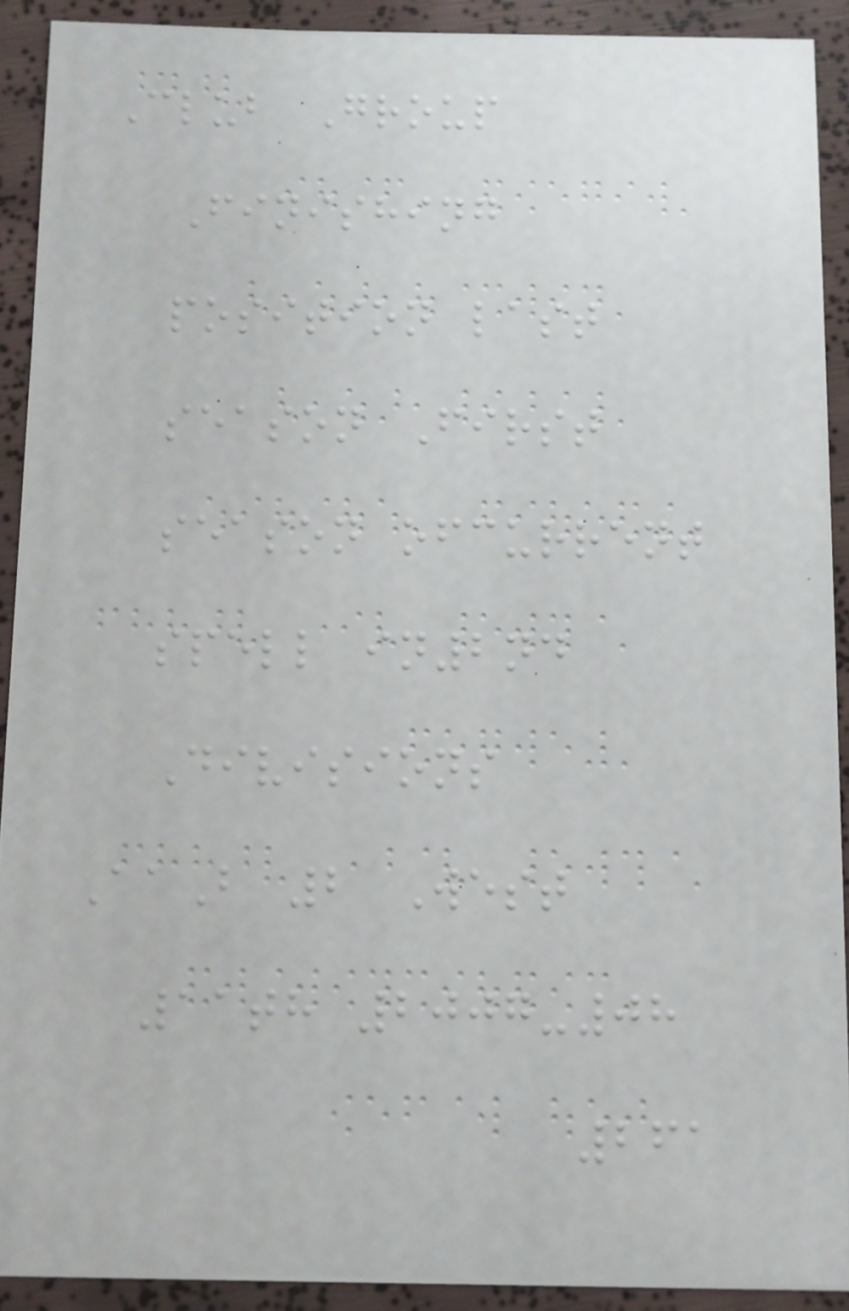Club Group
Finishing
position last
season First
season ofcurrent
spell in2nd
Divisions
AaB 2 West
11th 2007-08
261
